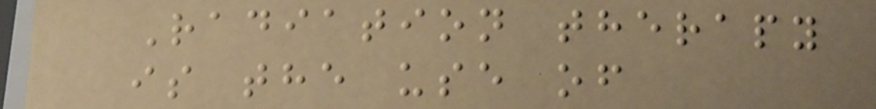Radiation therapy
is the use of
